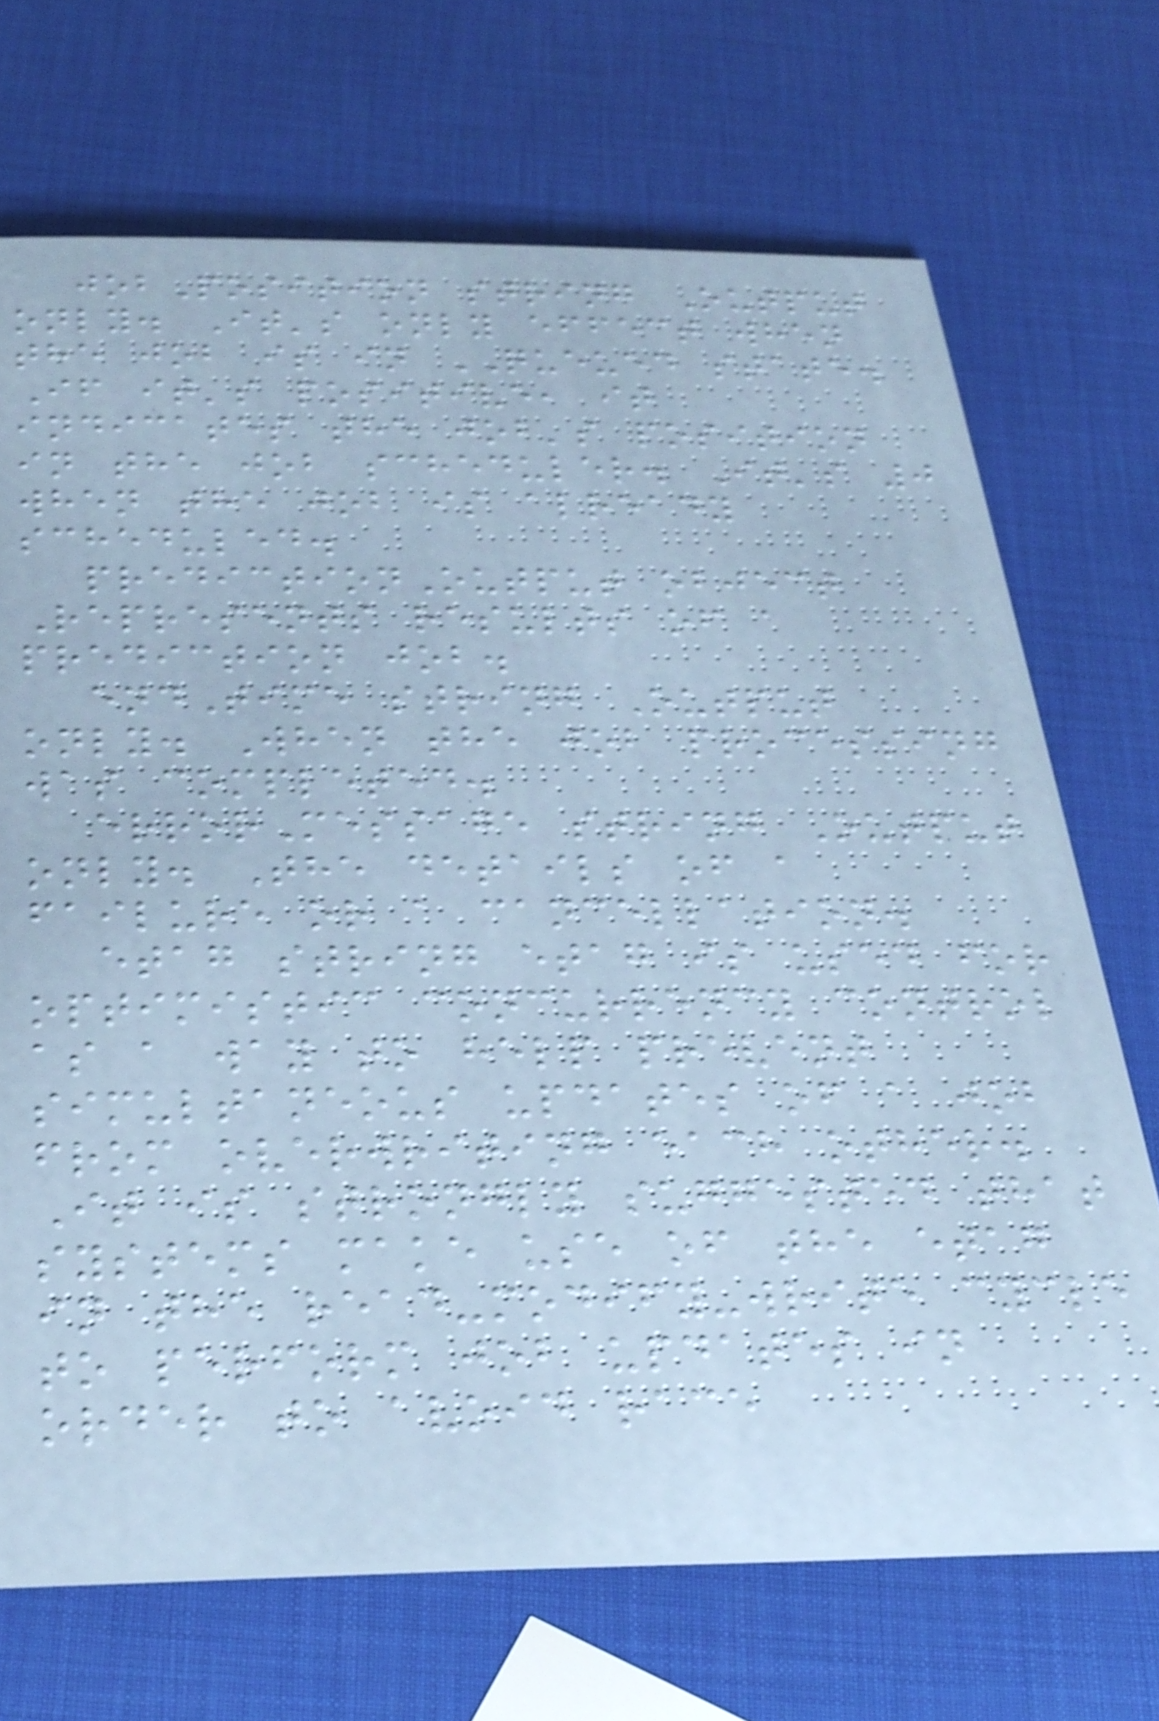jobPosition string Output
only. It's only effect when
the job is in QUEUED state.
If it's positive, it
indicates the job's position
in the job scheduler. It's 0
when the job is already
scheduled.
predictionOutput object
Represents results of a
prediction job.
endTime string Output
only. When the job processing
was completed.
errorMessage string Output
only. The details of a
failure or a cancellation.
etag string etag is used for
optimistic concurrency control
as a way to help prevent
simultaneous updates of a job
from overwriting each other.
It is strongly suggested that
systems make use of the etag
in the read-modify-write cycle
to perform job updates in
order to avoid race
